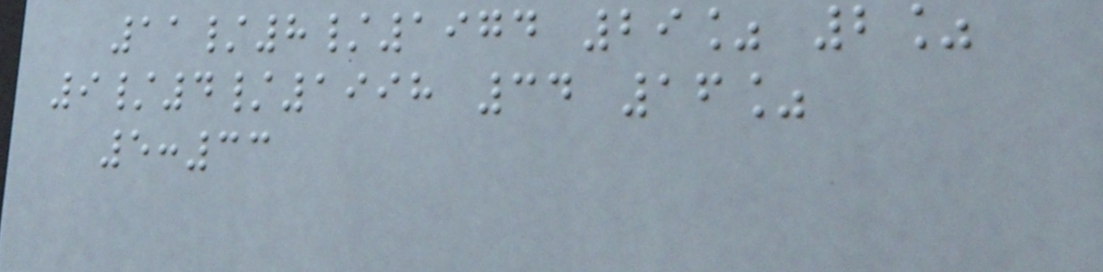11/8/1974 29% 2%
9/4/1998 34 16%
5:33
